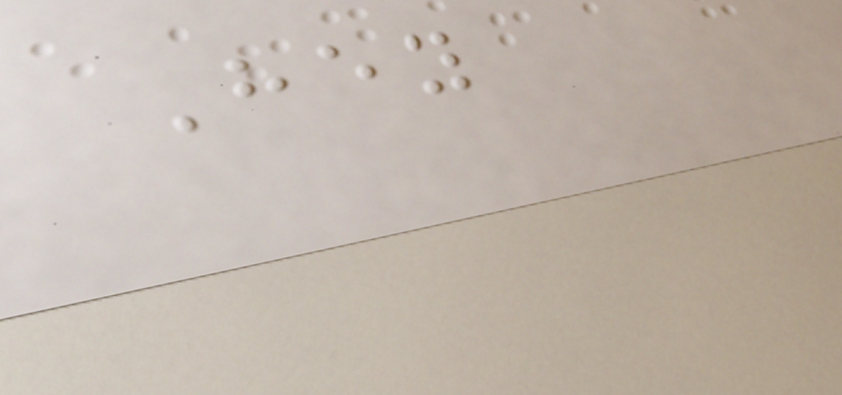Hey
